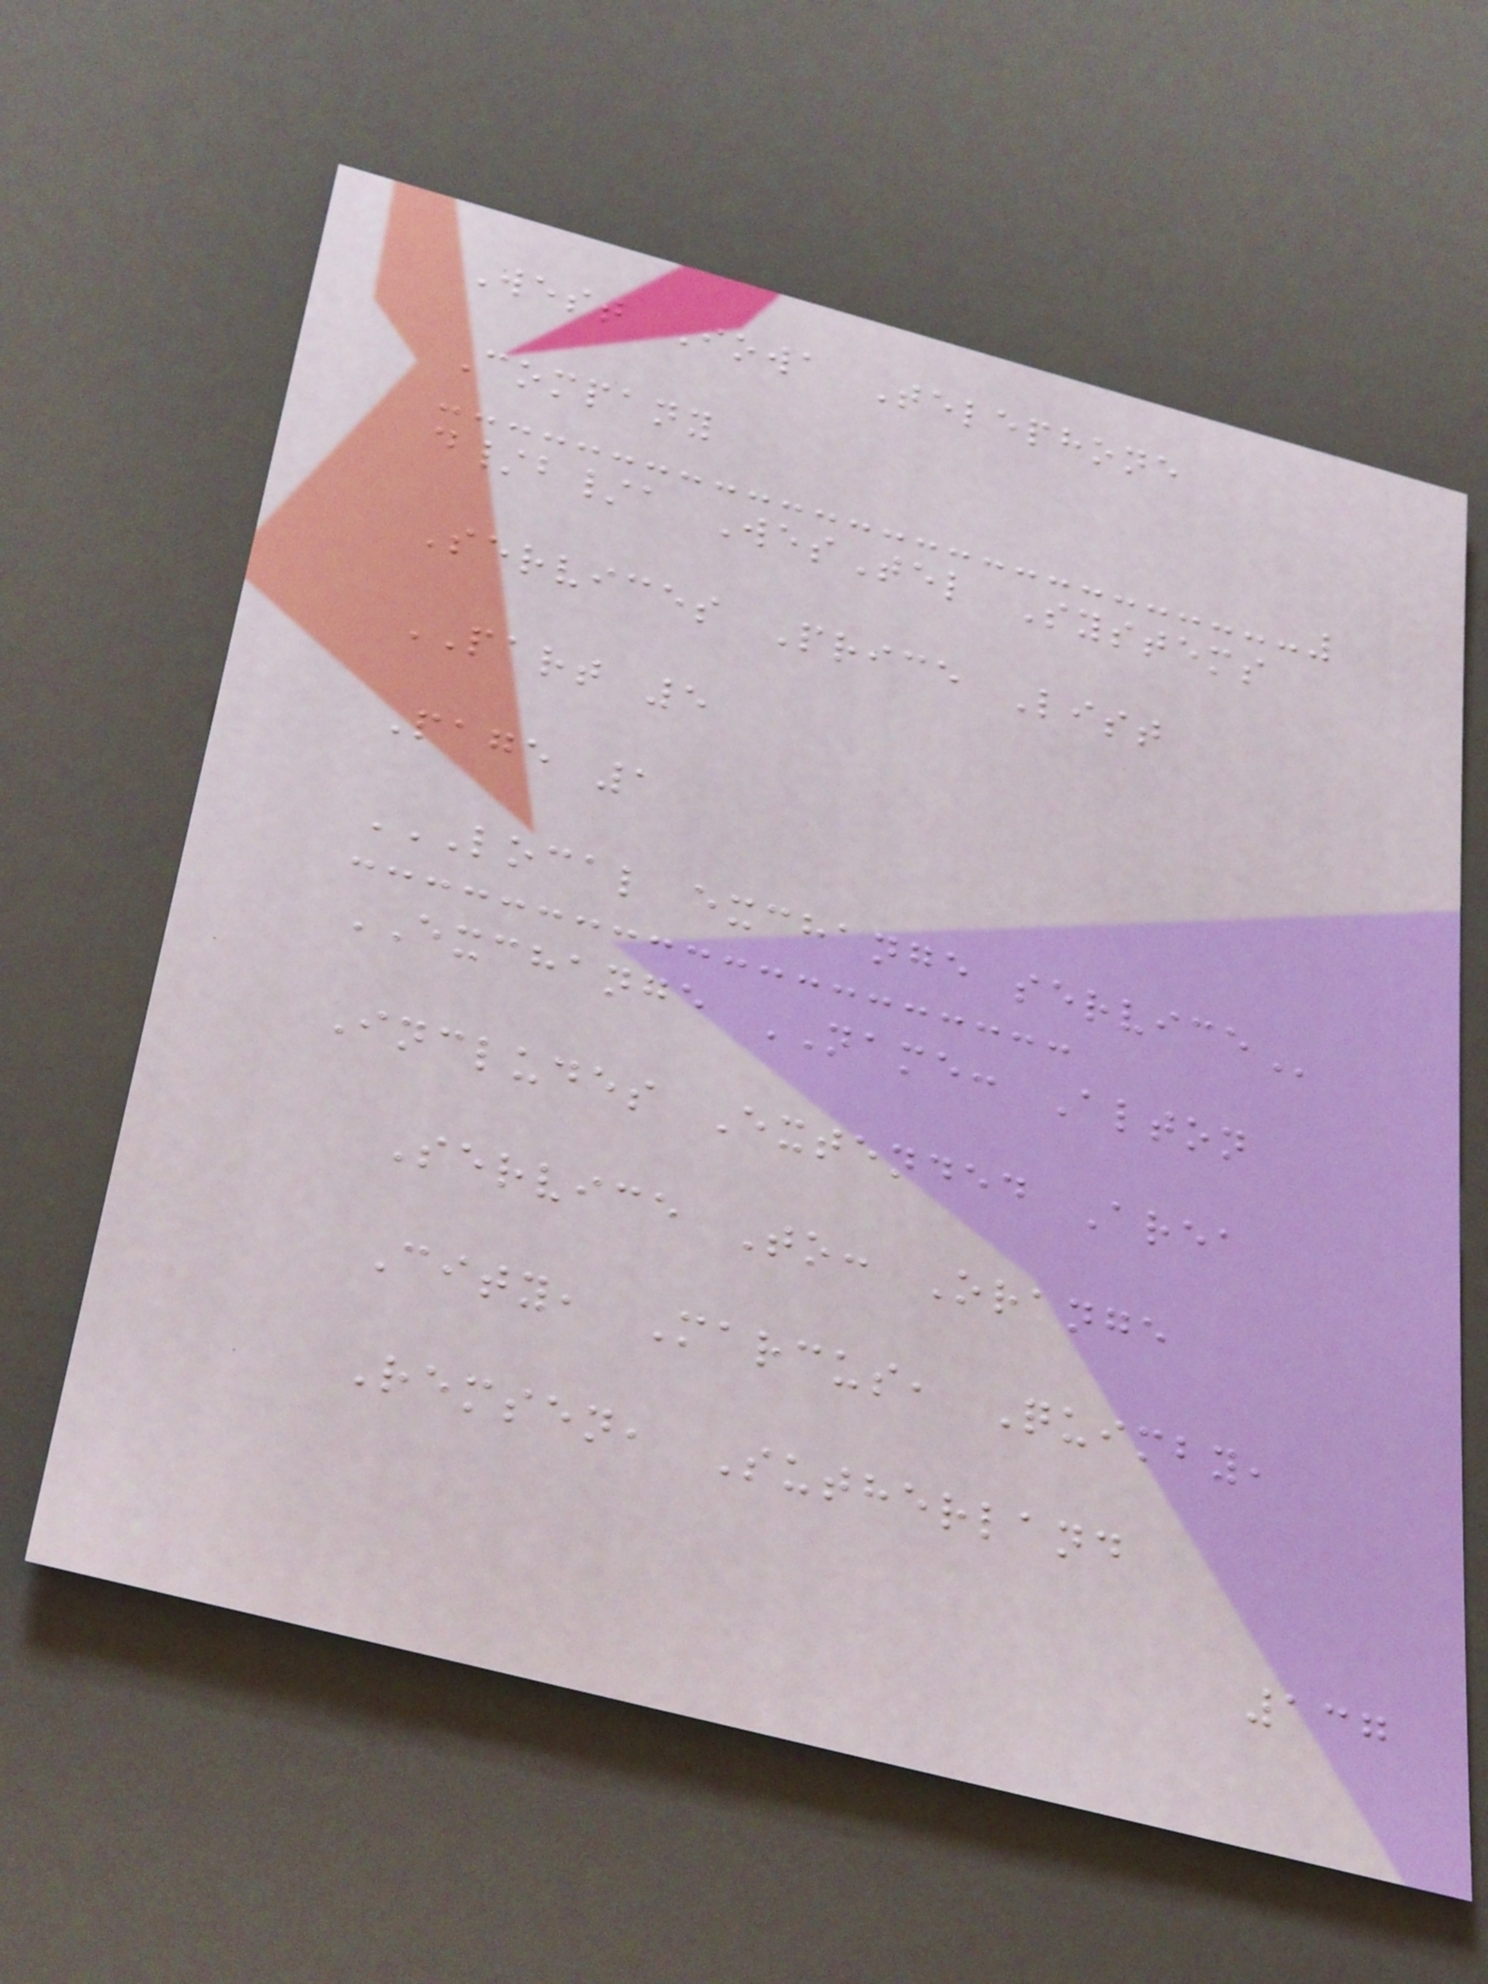West Iowa Telephone
Company
d/b/a WesTel Systems
Services Price List
PART 5
Page 1
LOCAL EXCHANGE SERVICE
EXCHANGE NAME: Alton
Includes Extended Area
Service To: Orange
City, Marcus, Quimby,
Remsen, Sutherland
137
